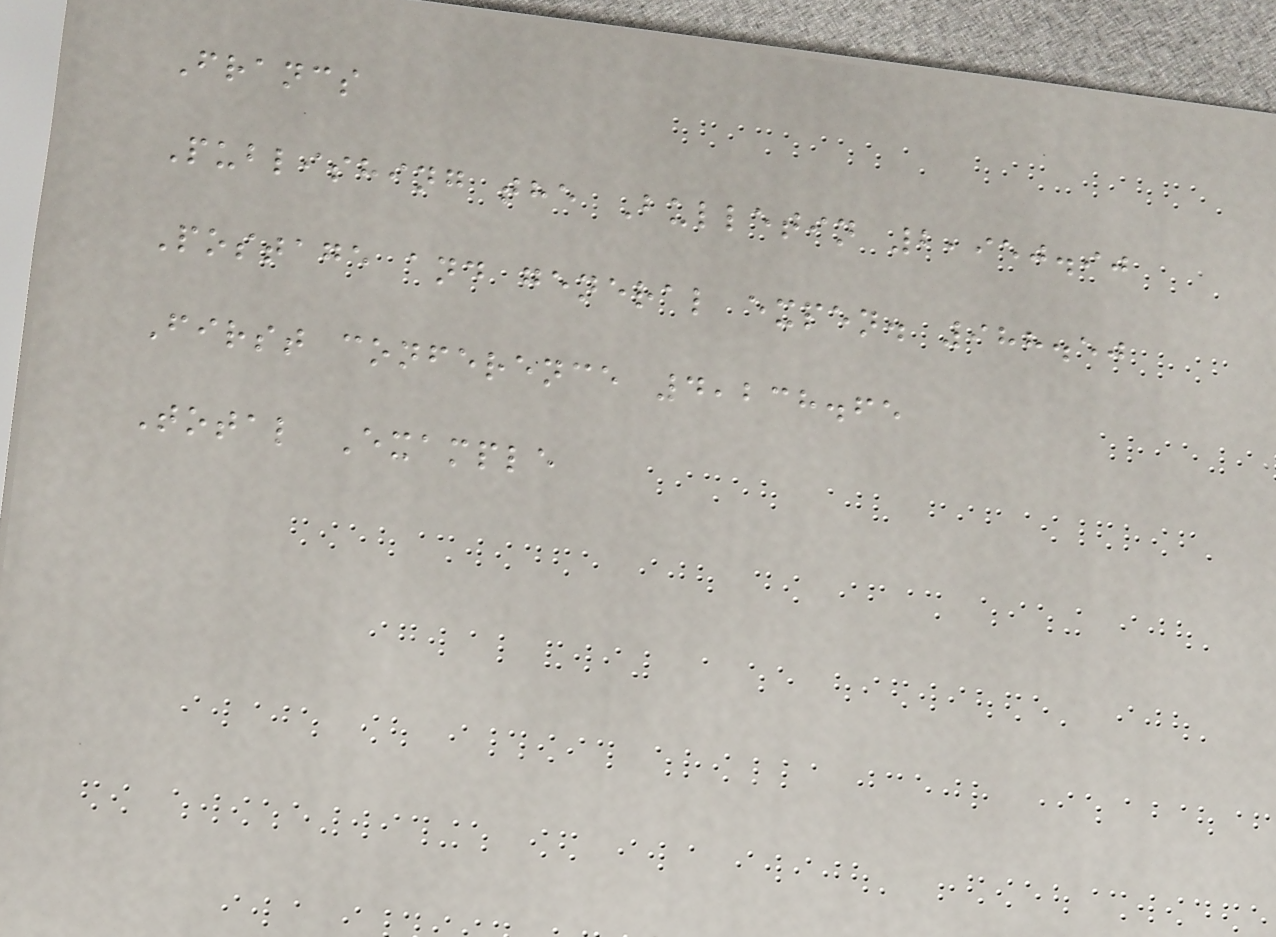Francs
Publishing the Bulletin 2,950.90
Postage and general expen. 988.50
First conference 4,238.65
Total Example
